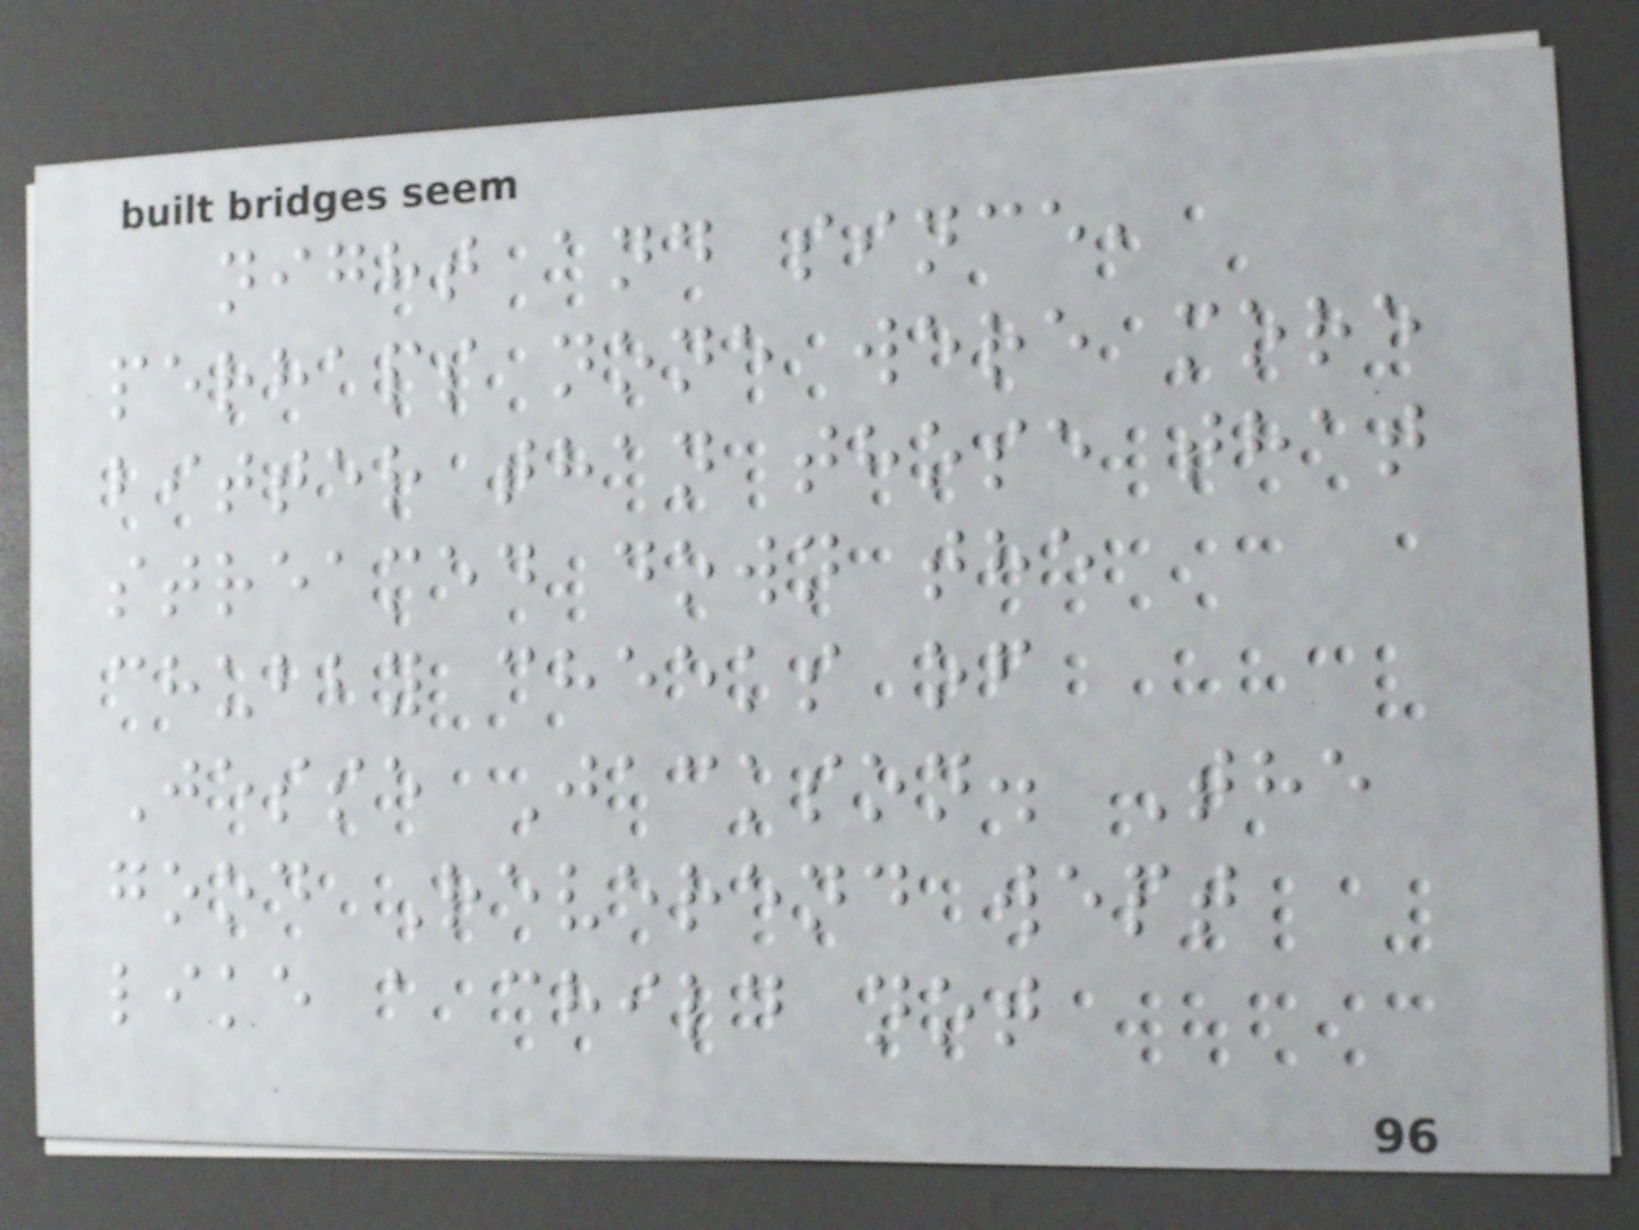night and since,
perhaps none were more
bitter than those that
streamed down the
chubby cheeks of
Jesse Jackson. The
good Reverend wept
like a child not
